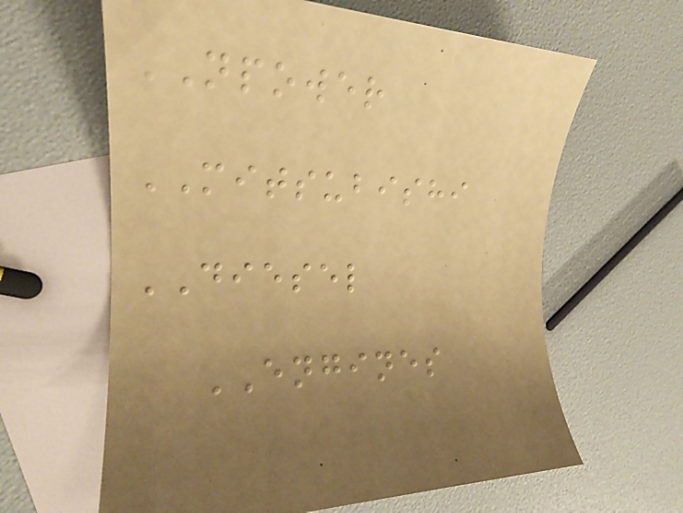NPOWER
MITSUBISHI
DIESEL
ENGINES
